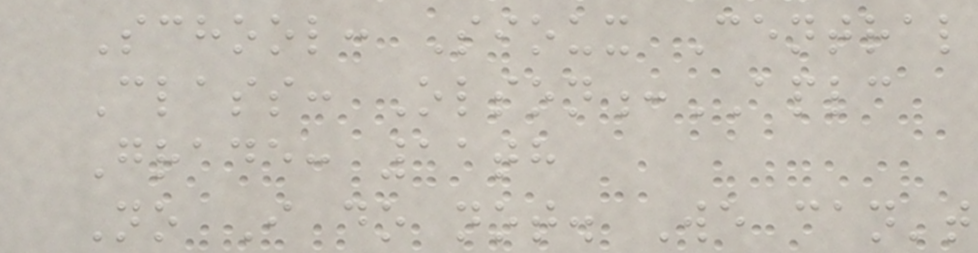School: Sioux Central
Class: Olson:APLC
Grade: 11th
No I do not. We can't
